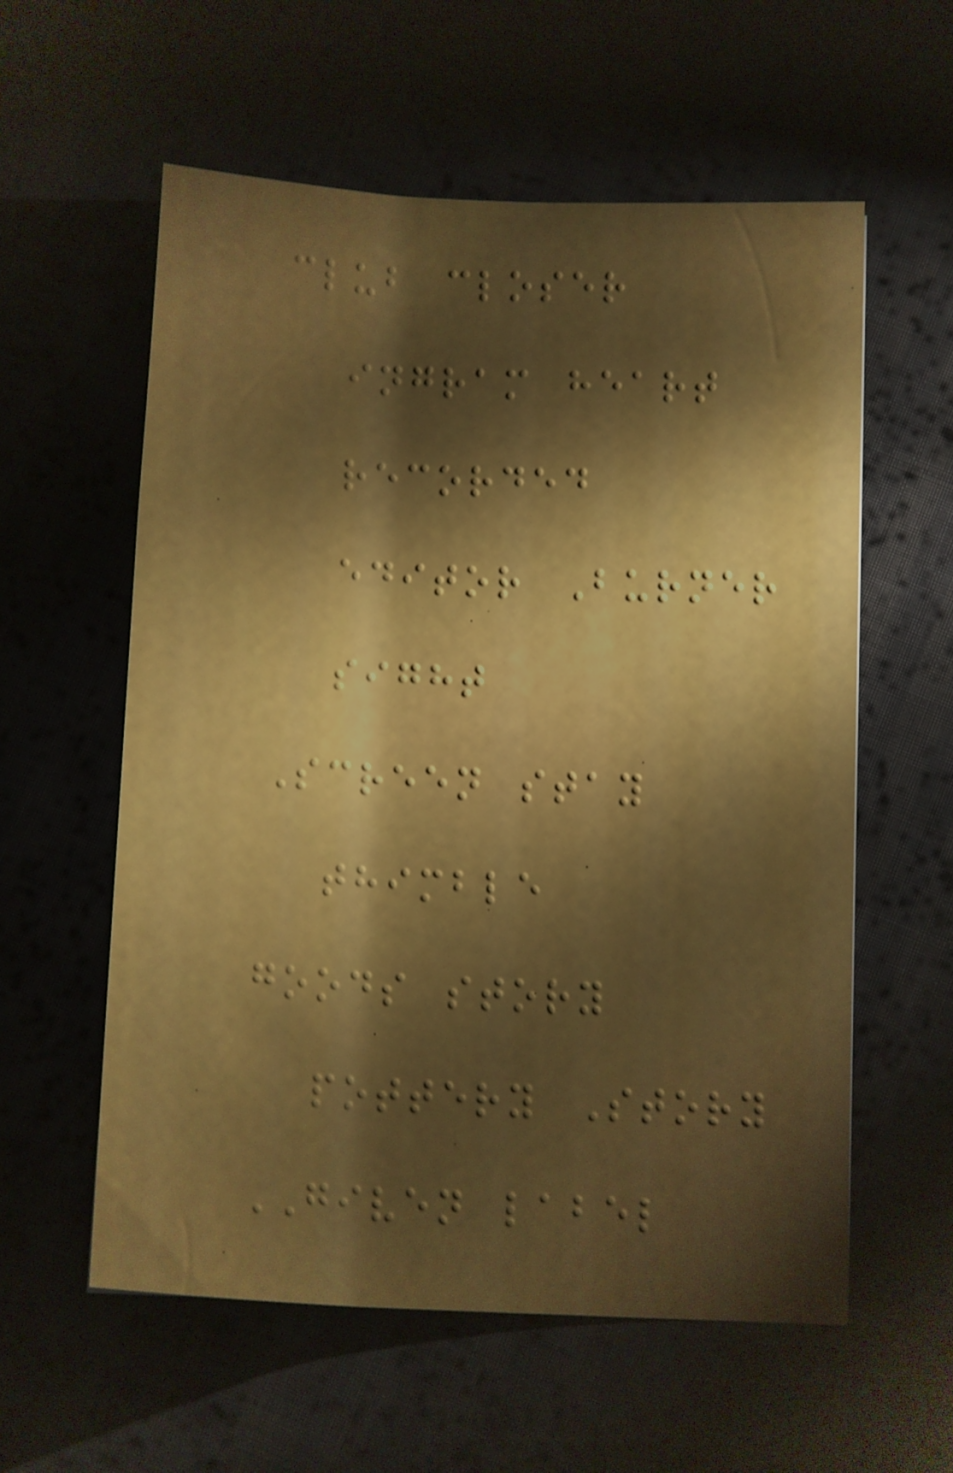club closer
ingram heart
recorded
editor Burner
sight
Screen stay
thimble
goods story
pottery Story
GIVEN label
